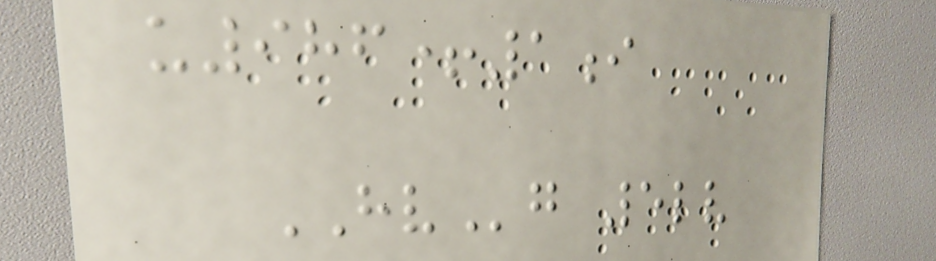u986+1i
HVg 5lv
